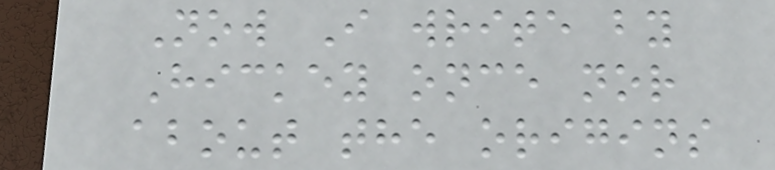Now I write by
Hickey once nor
about the origins
